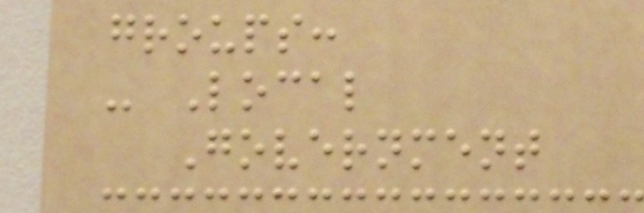groups:
- Local
Government
